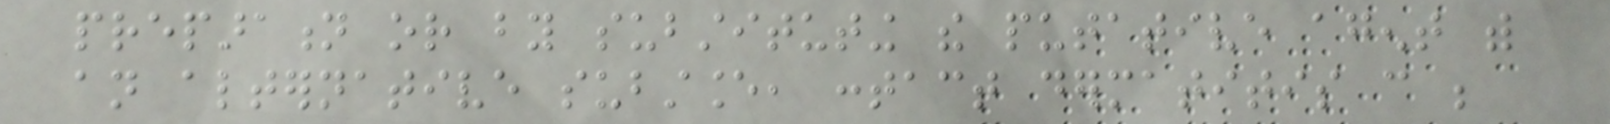preparation or by substituting the putative agent with
an alternative substance, contact dermatitis can be
